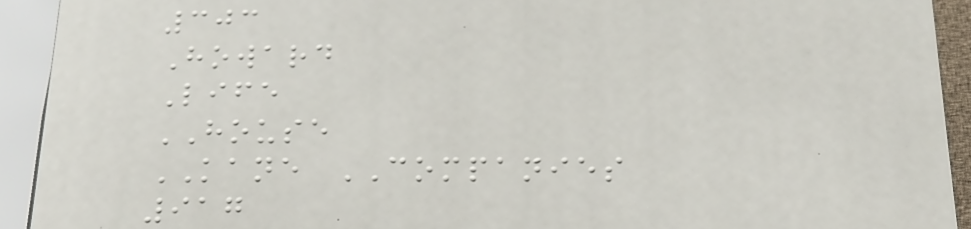303
Howard
Life
HOUSE
KANE COMPANIES
917
